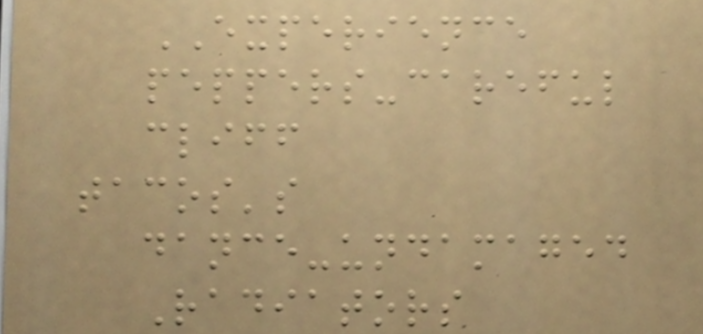EXPERIENCE
peppers-careful
cliff
tacos's
dance-undamaged
Radiators
